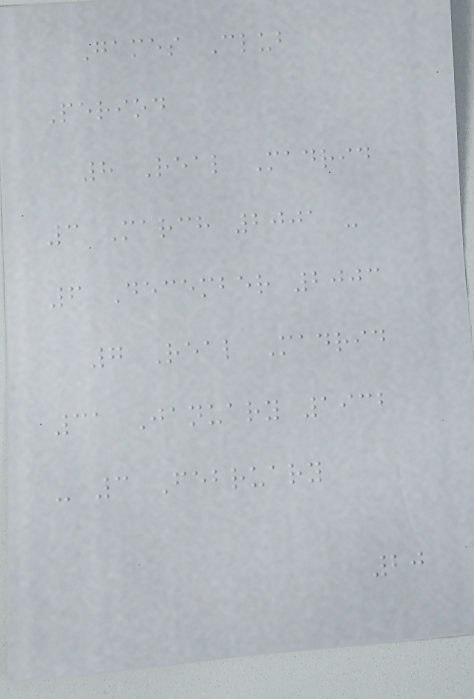Games Club
Period
8 Real Madrid
3 March 2001 -
6 December 2003
7 Real Madrid
31 January 1932
- 3 February
20
